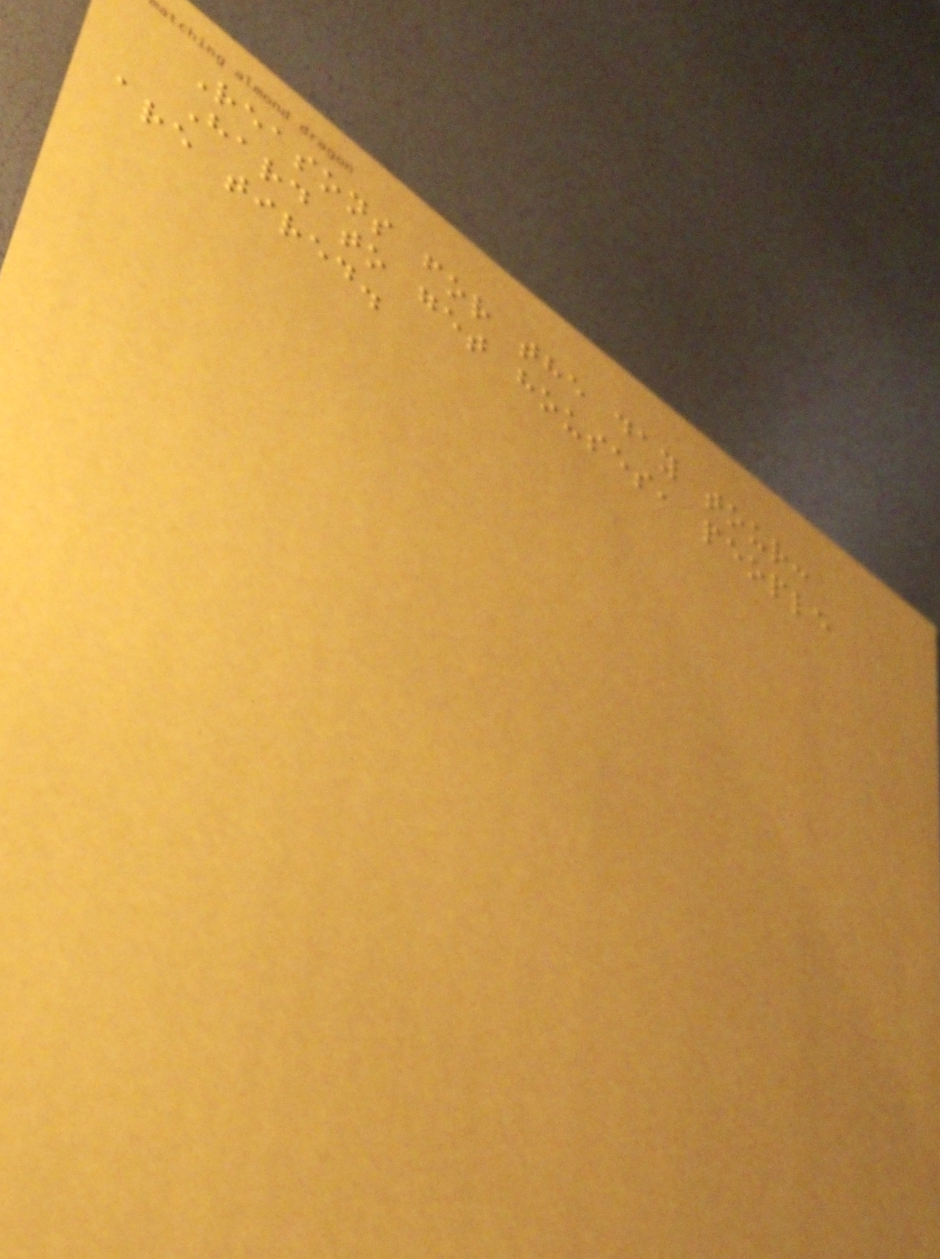Reasons for the day tour:
Hard to get houses, people
are tired.
